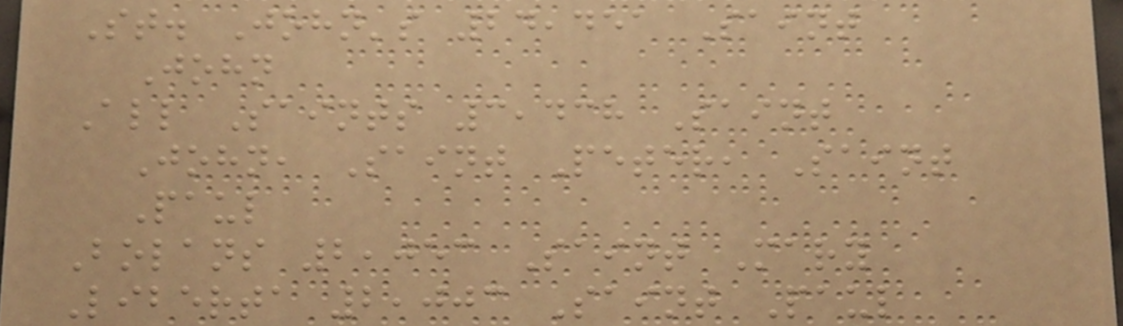St. John's 24,451 Saint
John
All Saints 3,438 Saint
John, Saint Peter, Saint
Paul
Bolans 2,053 Saint Mary
Liberta 2,003 Saint Paul
